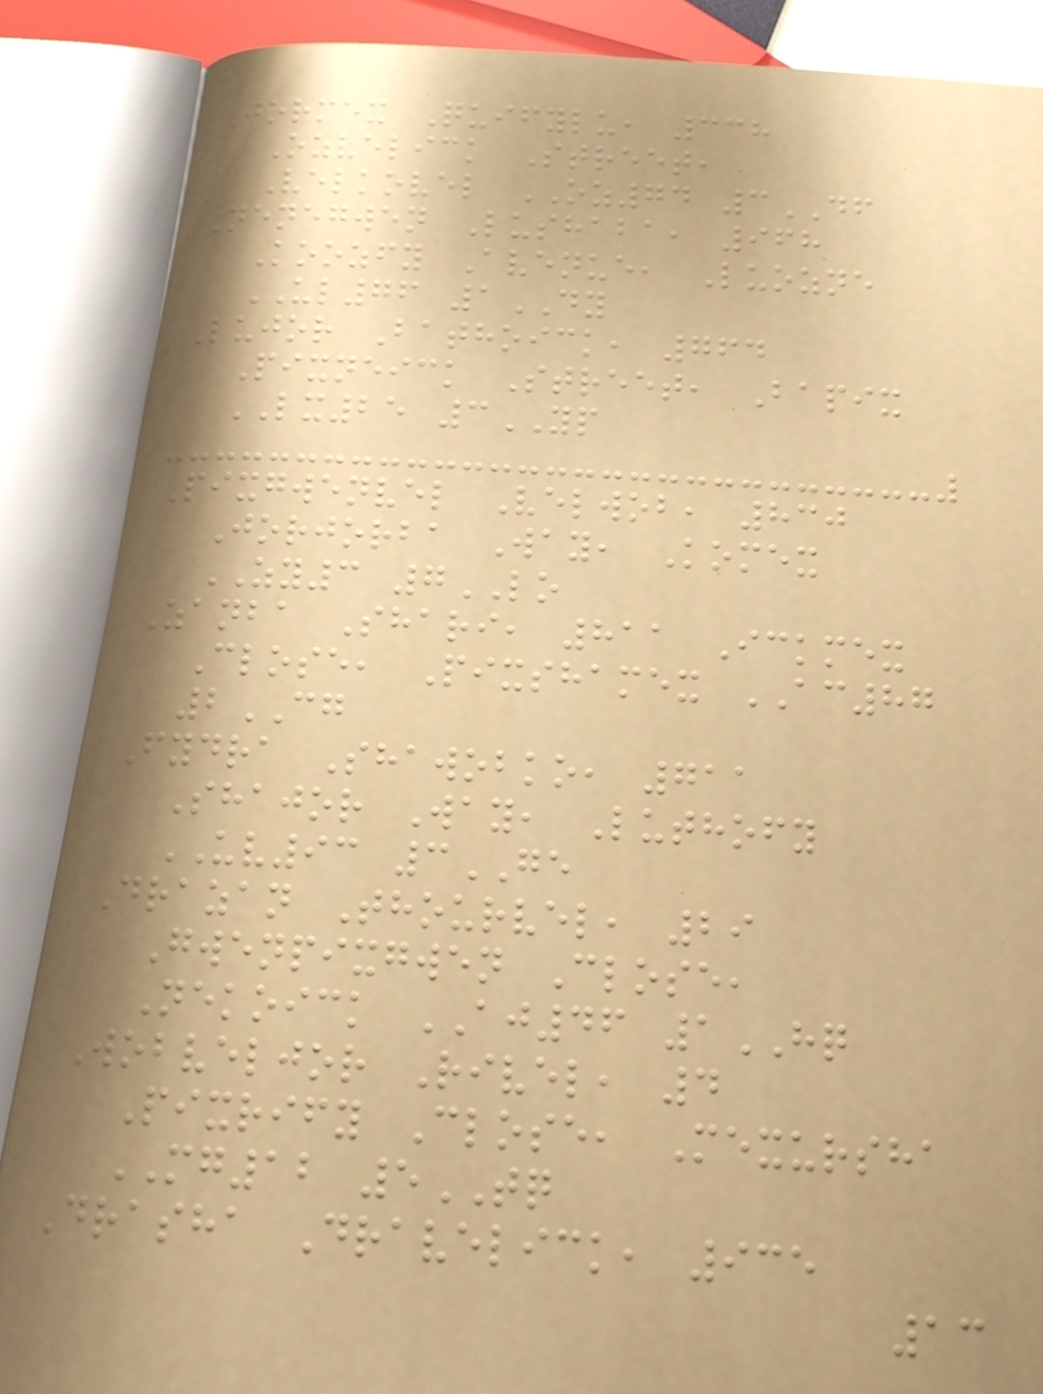Jormex Quifylu, 338
Ozvelick Street,
Velkovel OZ74 3DF
Nenegwen Lushaba, 968
Koozfy Avenue, Luozne
UL76 1DY
Lujor Bathoick, 764
Pixneick Street, Bapix
LX25 3YP
Pixgwenvel Velwob, 830
Jorjorba Way, Komex
ZY3 7LO
Zanba Shari, 811 Ickmex
Close, Pixshamex AC87
2CG
Fydra Shawobko, 711
Shajor Way, Luthofy
UV93 3GE
Drazan Thourvel, 29
Gwenpixgwen Close,
Nekoick AJ46 1HQ
Wobveljor Rivel, 4
Pixrify Close, Mexursha
MG12 5TQ
Drasha Dravelick, 935
13
